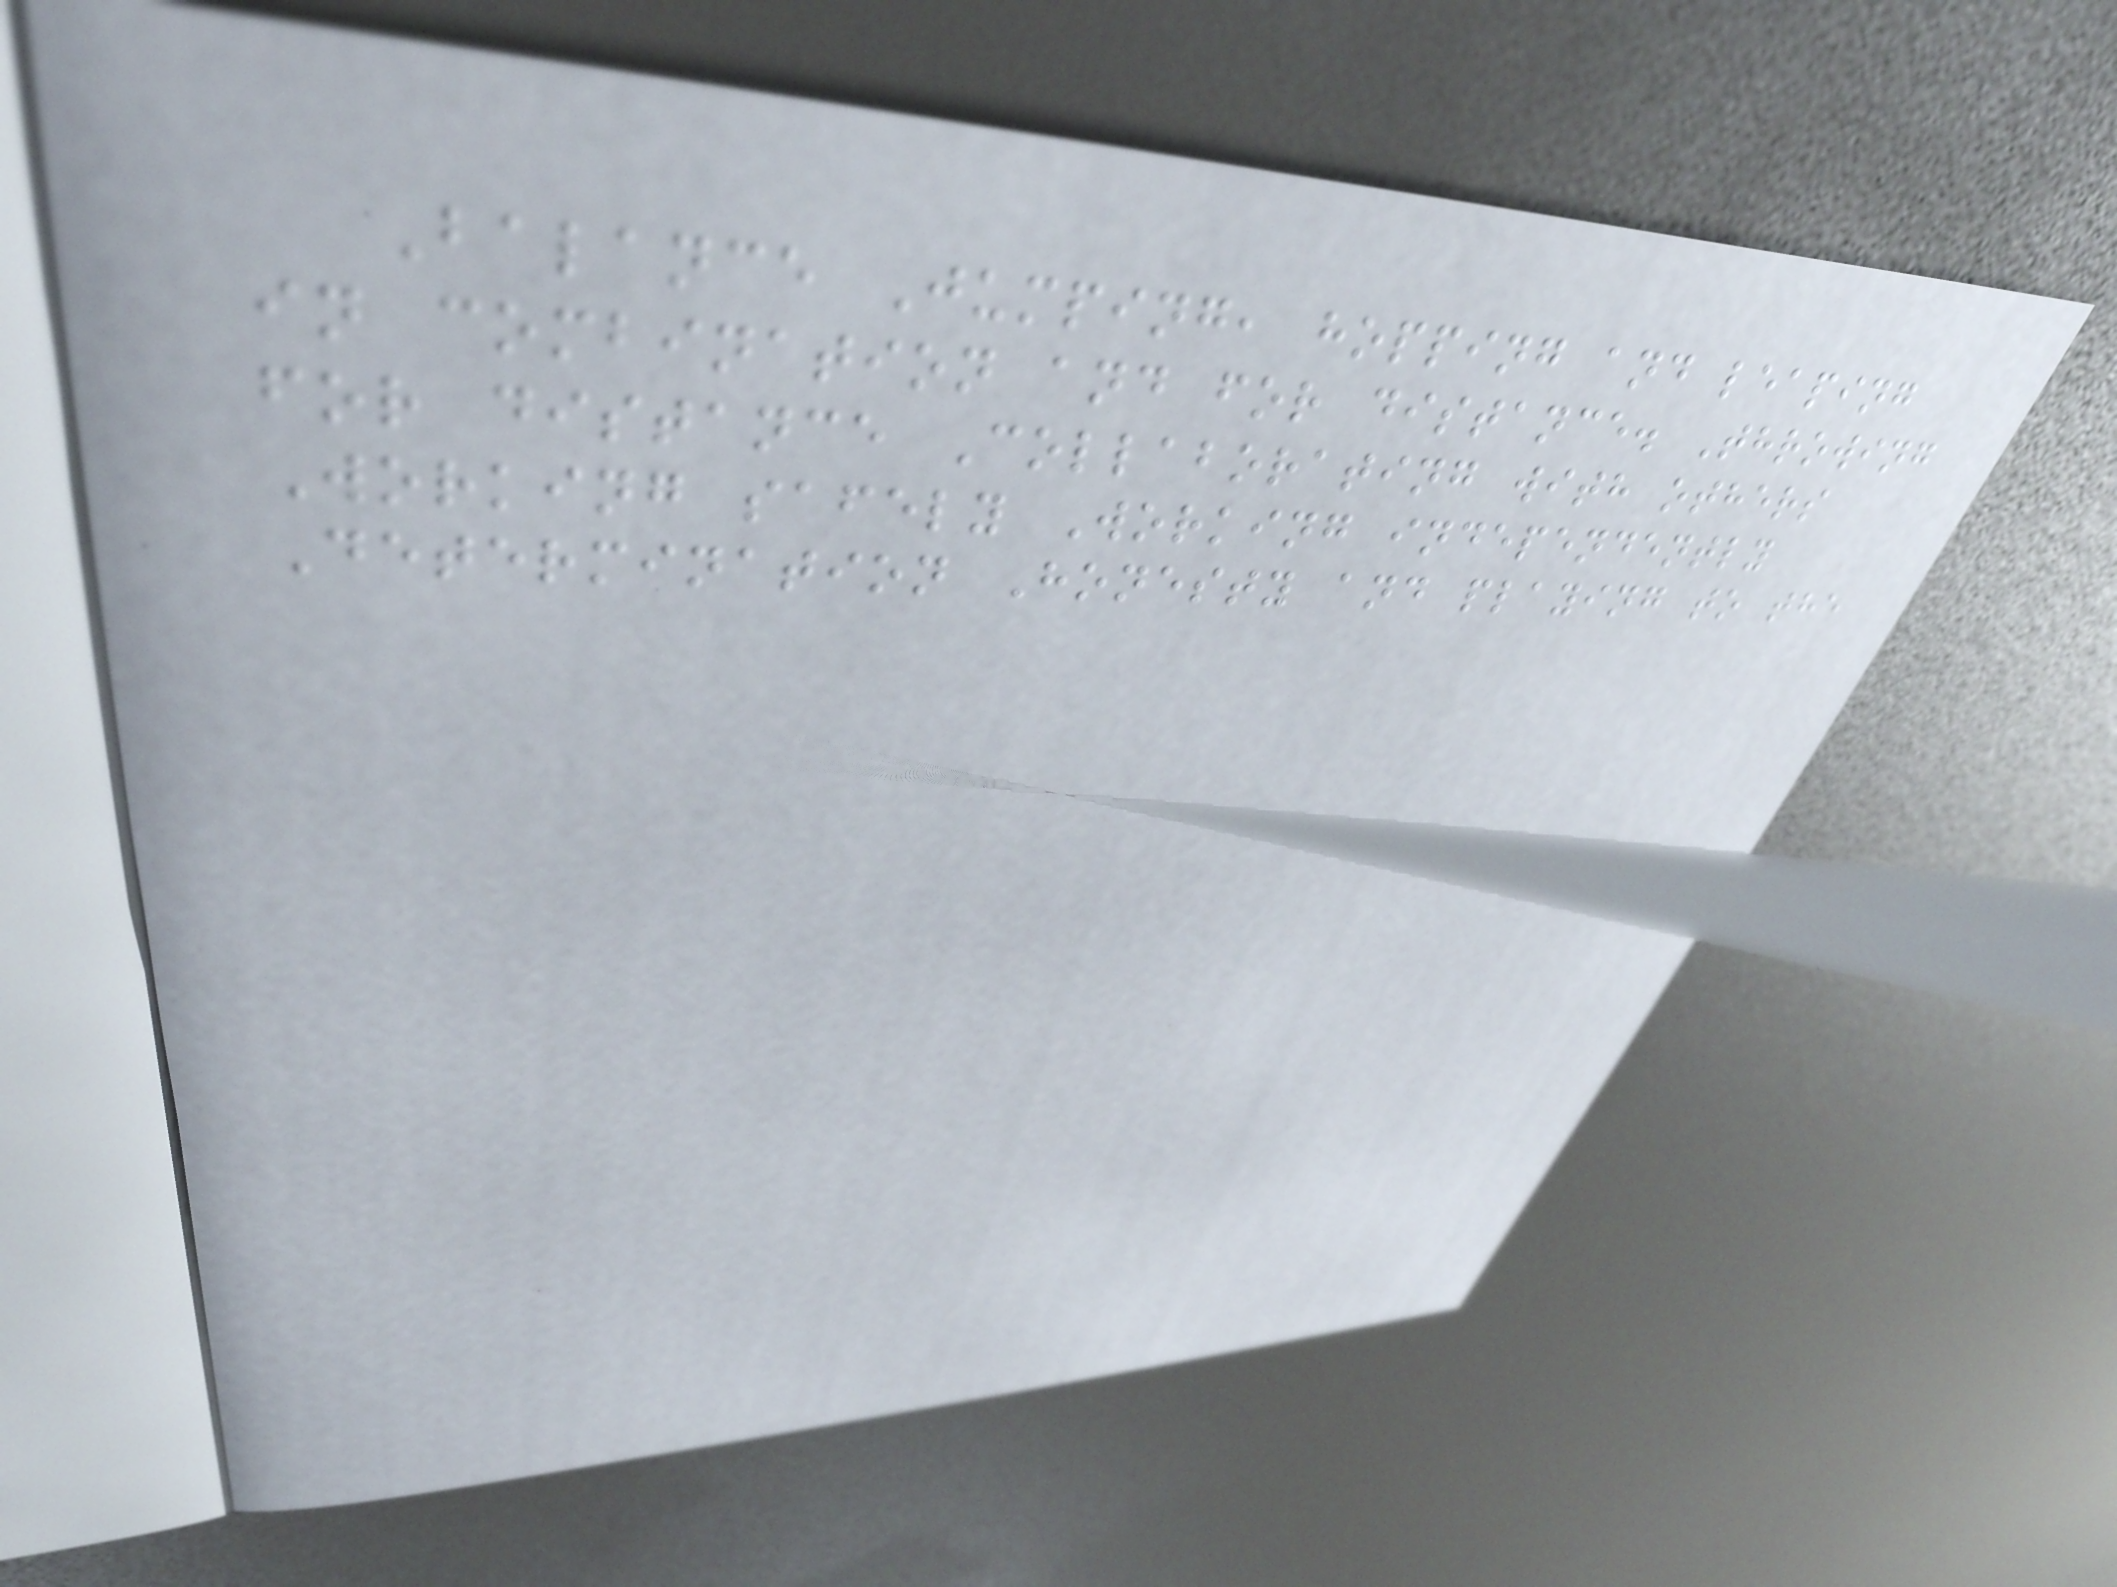Balance Jumping, hopping and leaping
in combination and for distance. Throwing
for distance Collaborating with others
Working safely Working independently
Determination Honesty and playing to the
